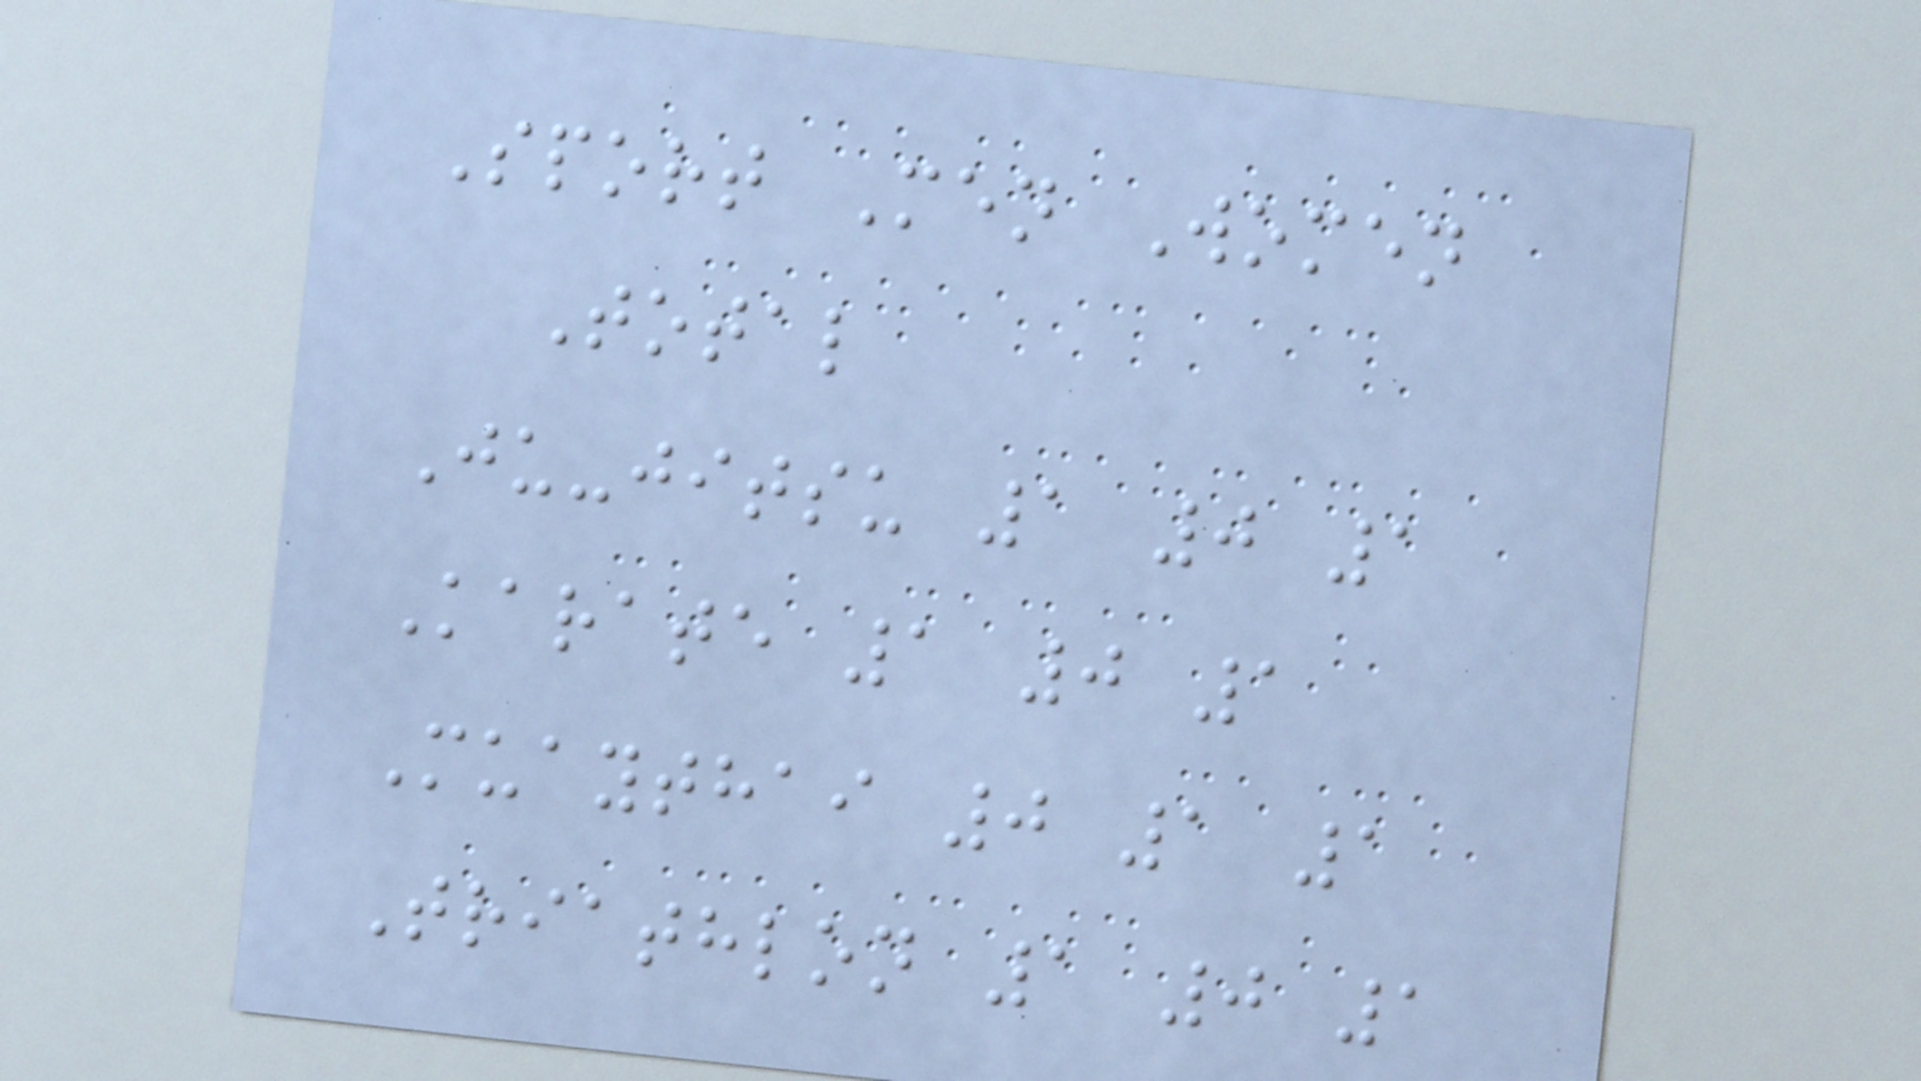Sport Men Women
Total
Ju-jitsu 1 0 1
Karate 1 0 1
Muaythai 0 1 1
Triathlon 1 0 1
